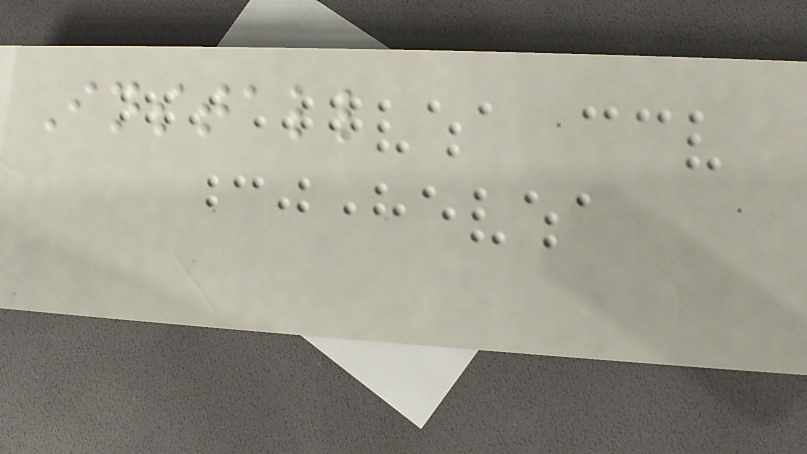Install
